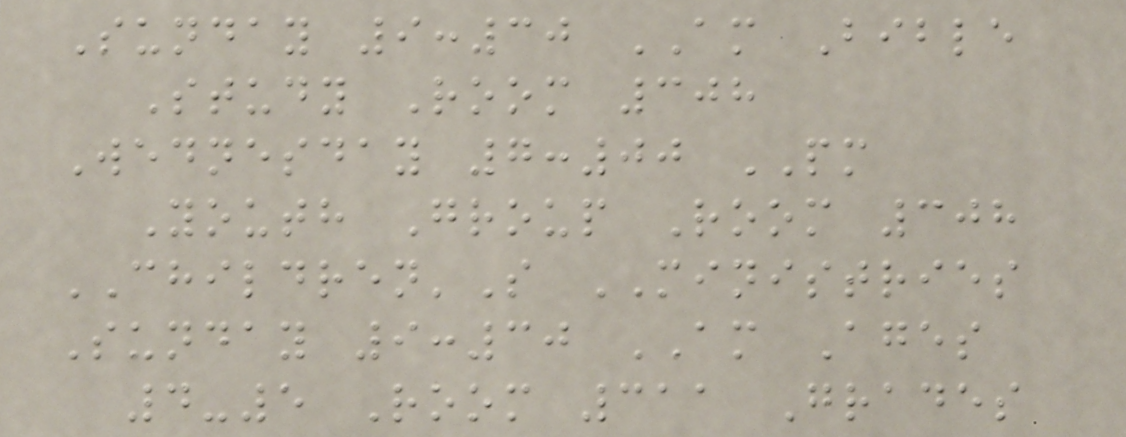Sunday 9:30 AM Bible
Study Room 308
Wednesday 7:00 PM
Youth Group Room 308
CHILDREN'S MINISTRIES
Sunday 9:30 AM Ages
4-5 Room 311 Grades
